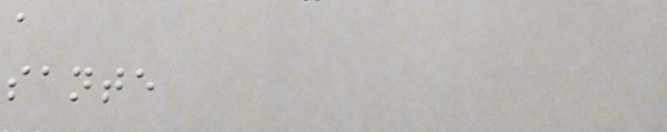a
sante
